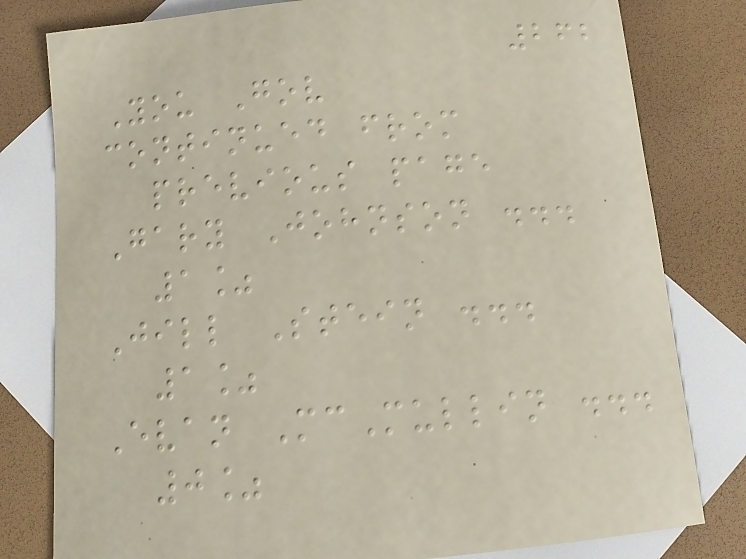262
You Gov
continued from
previous page
Gary Johnson ...
1%
Jill Stein ...
1%
Evan McMullin ...
0%
